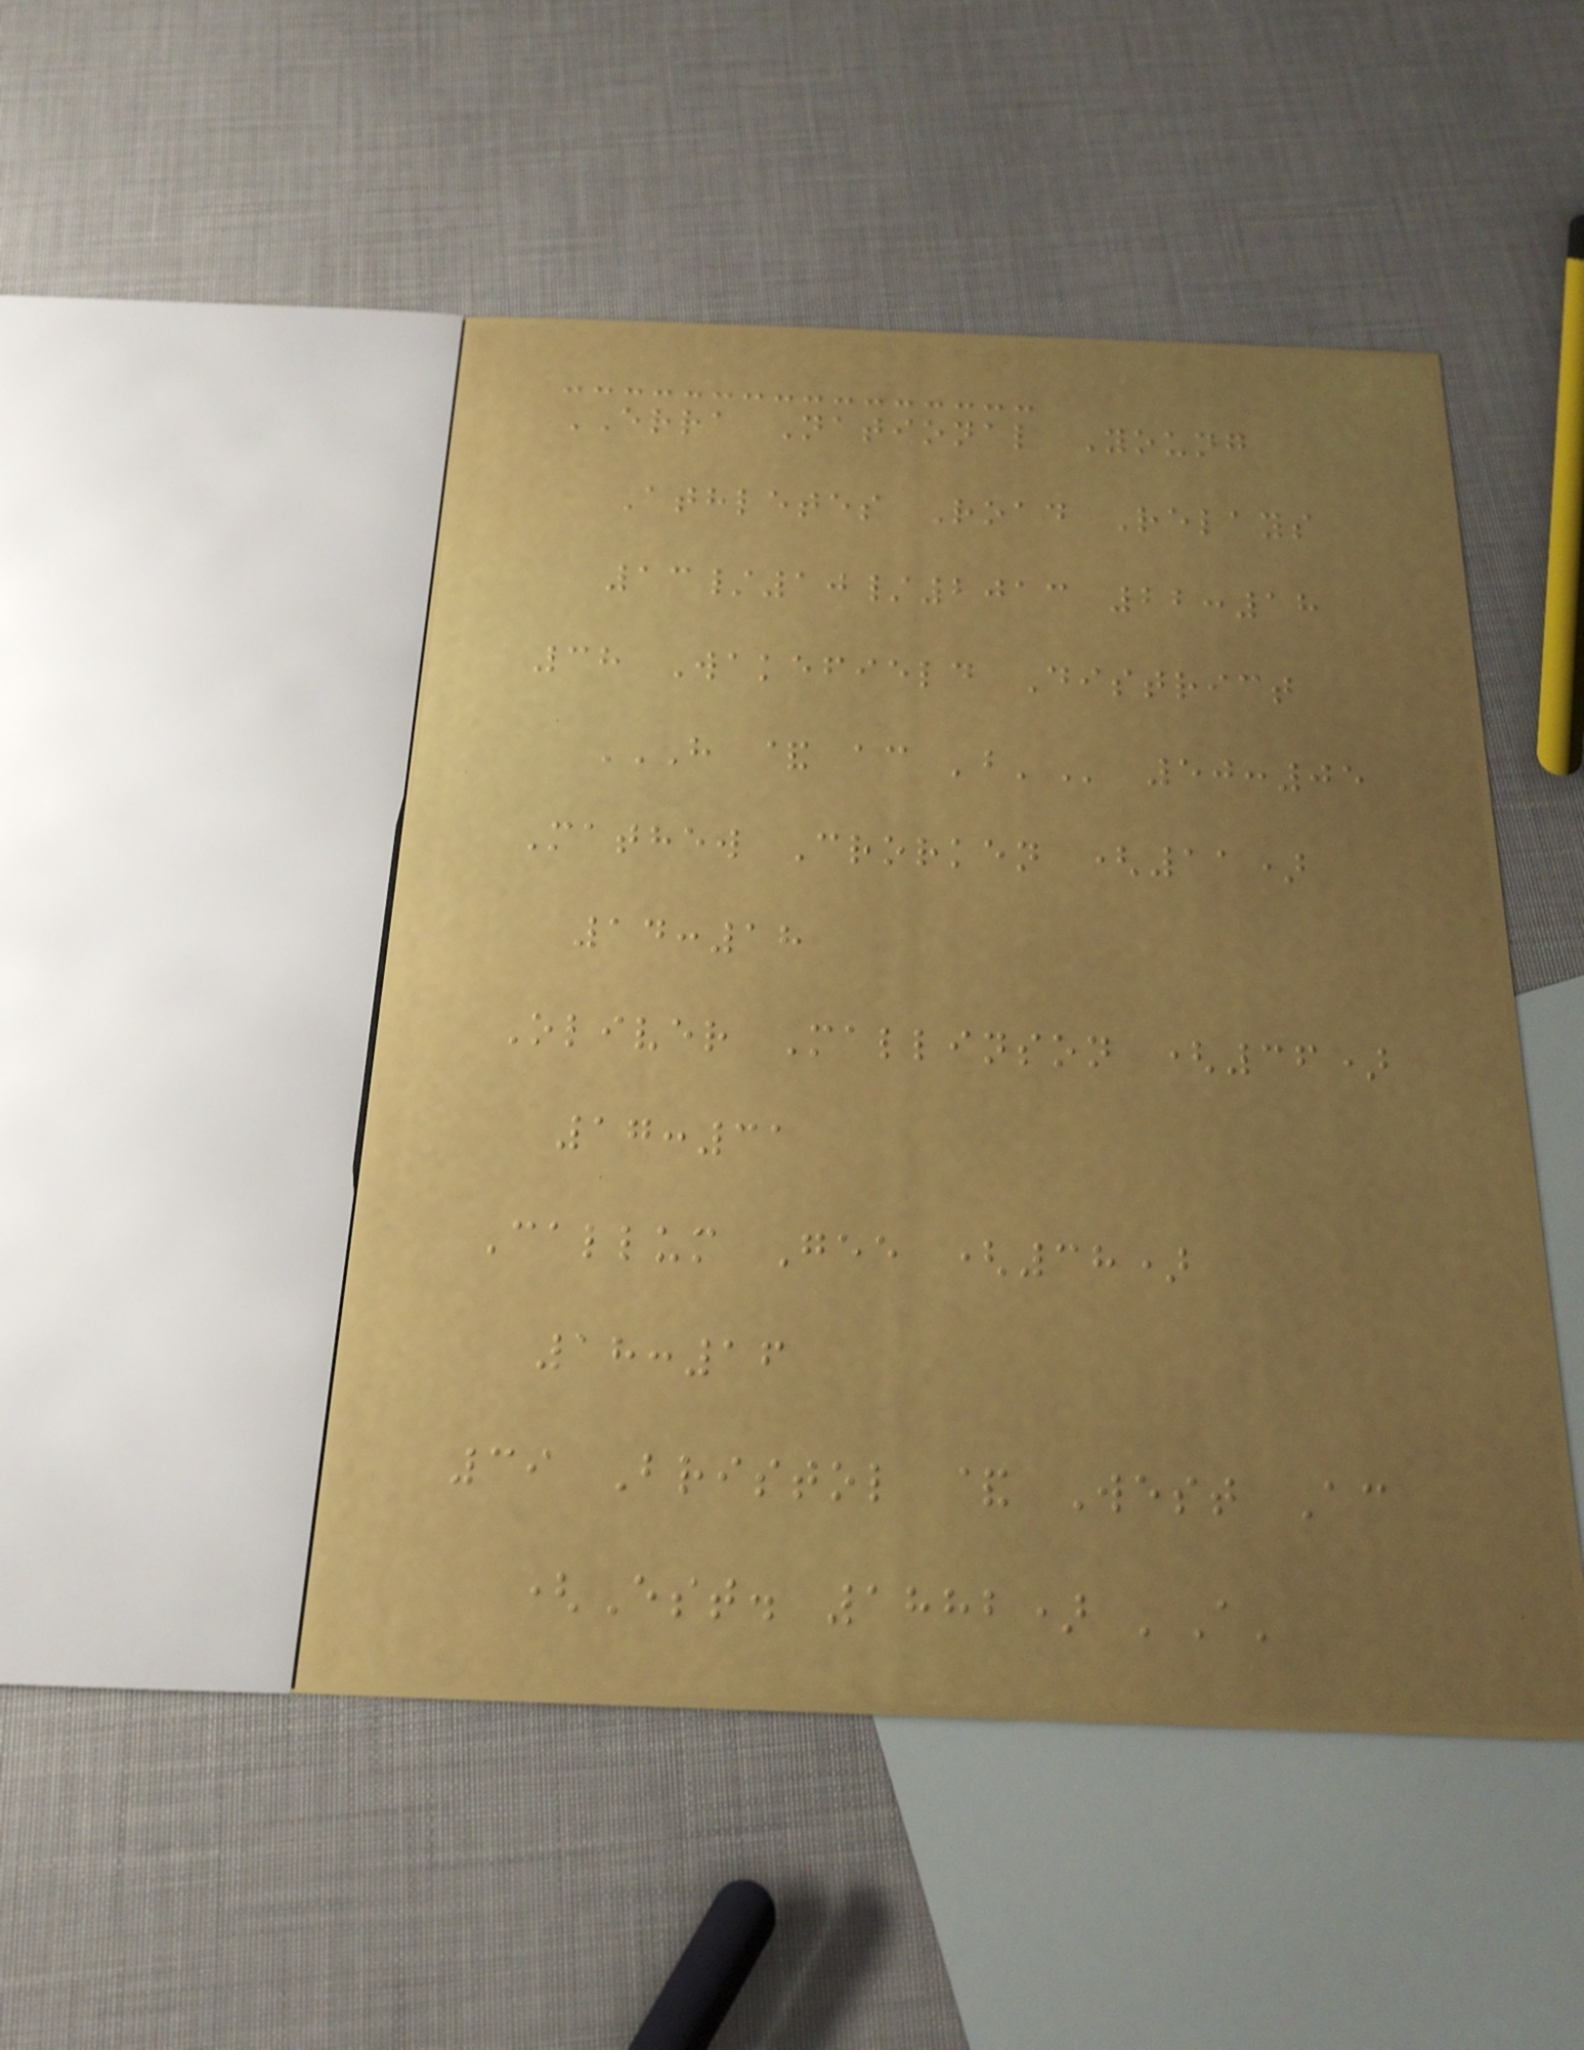ERRA National Young
Athletes Road Relays
13/10/2013 22:18
38 Wakefield District
H & AC 'B' 50:05
Mathew Crorken (11)
14:18
Oliver Mallinson (36)
17:31
Callum Gee (38)
18:16
39 Bristol & West Ac
(Est. 1882) 'A'
